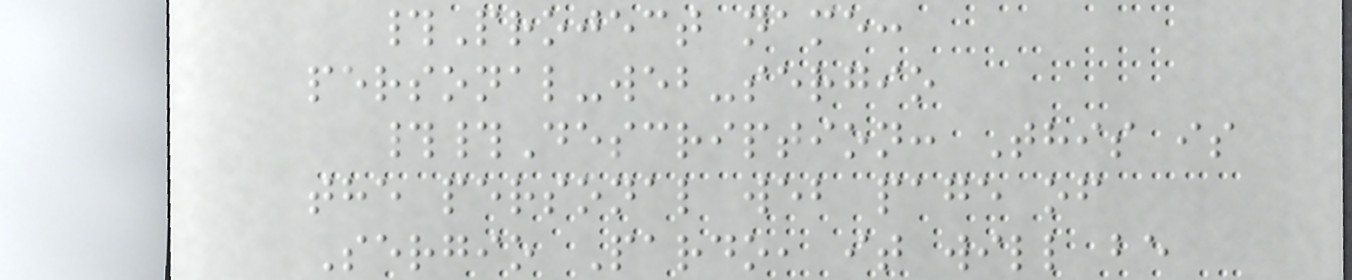#Project name:
personal-web-sergio
##Description: This is
the personal web page of
Sergio Pardo, it will be
